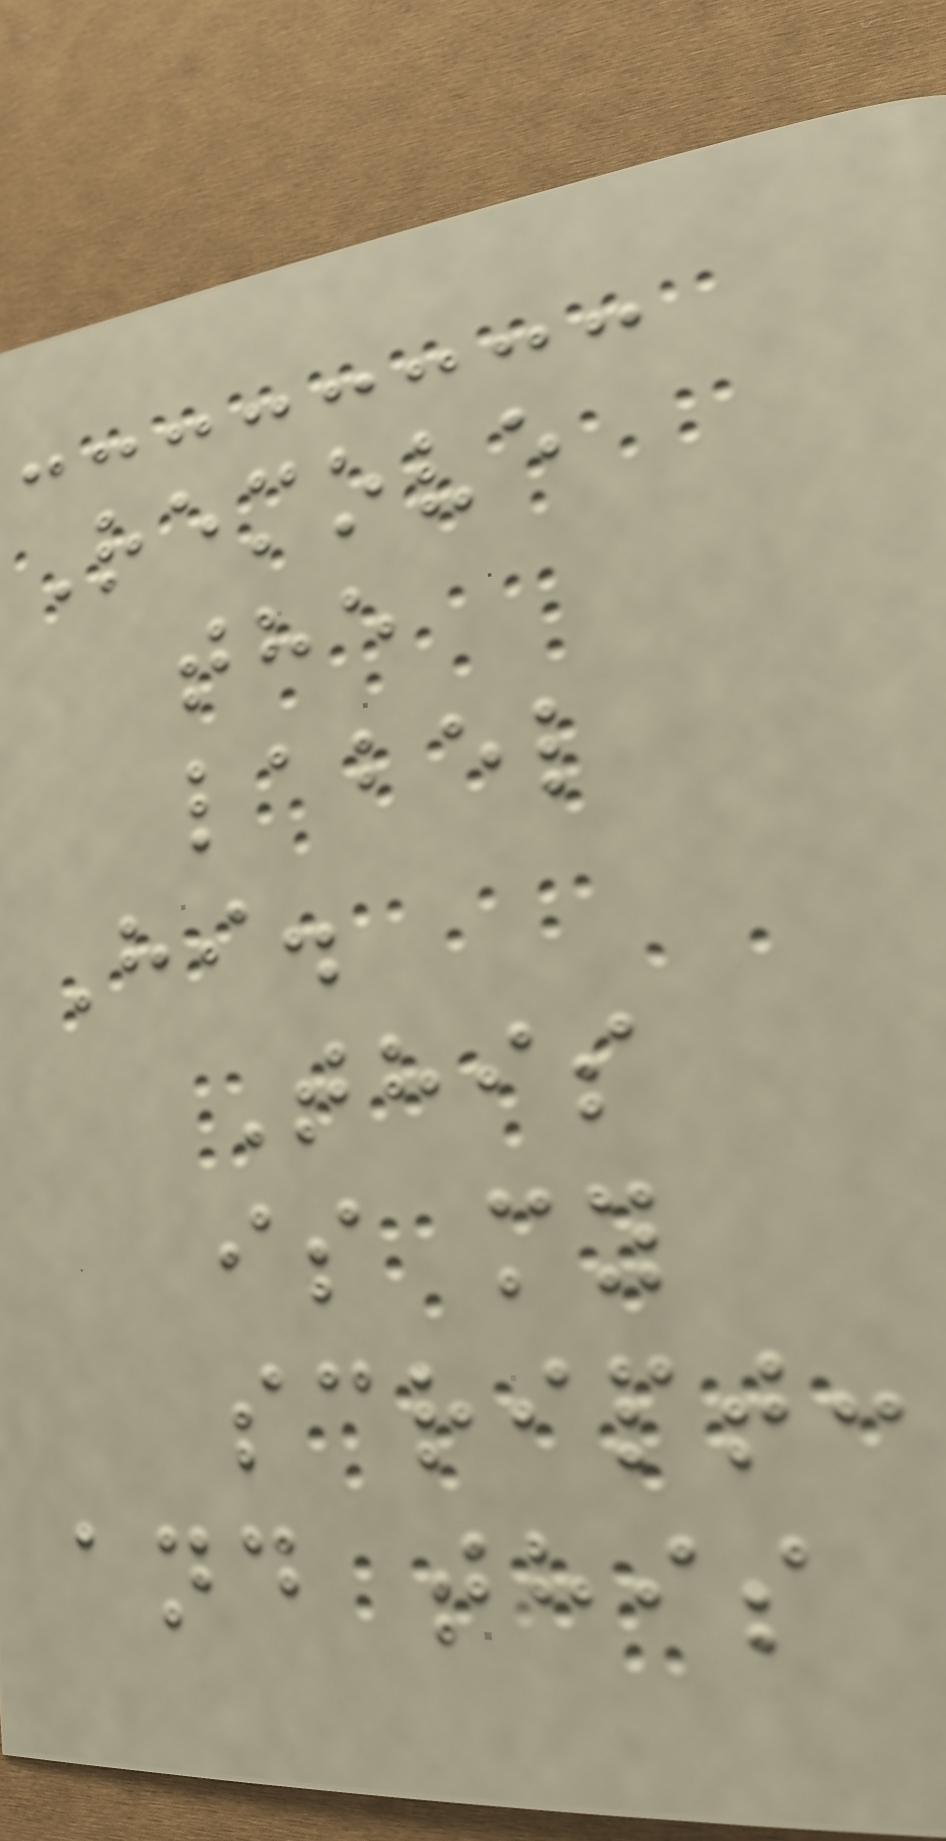Remove
the
label
Hi.
This
is my
script:
and this
